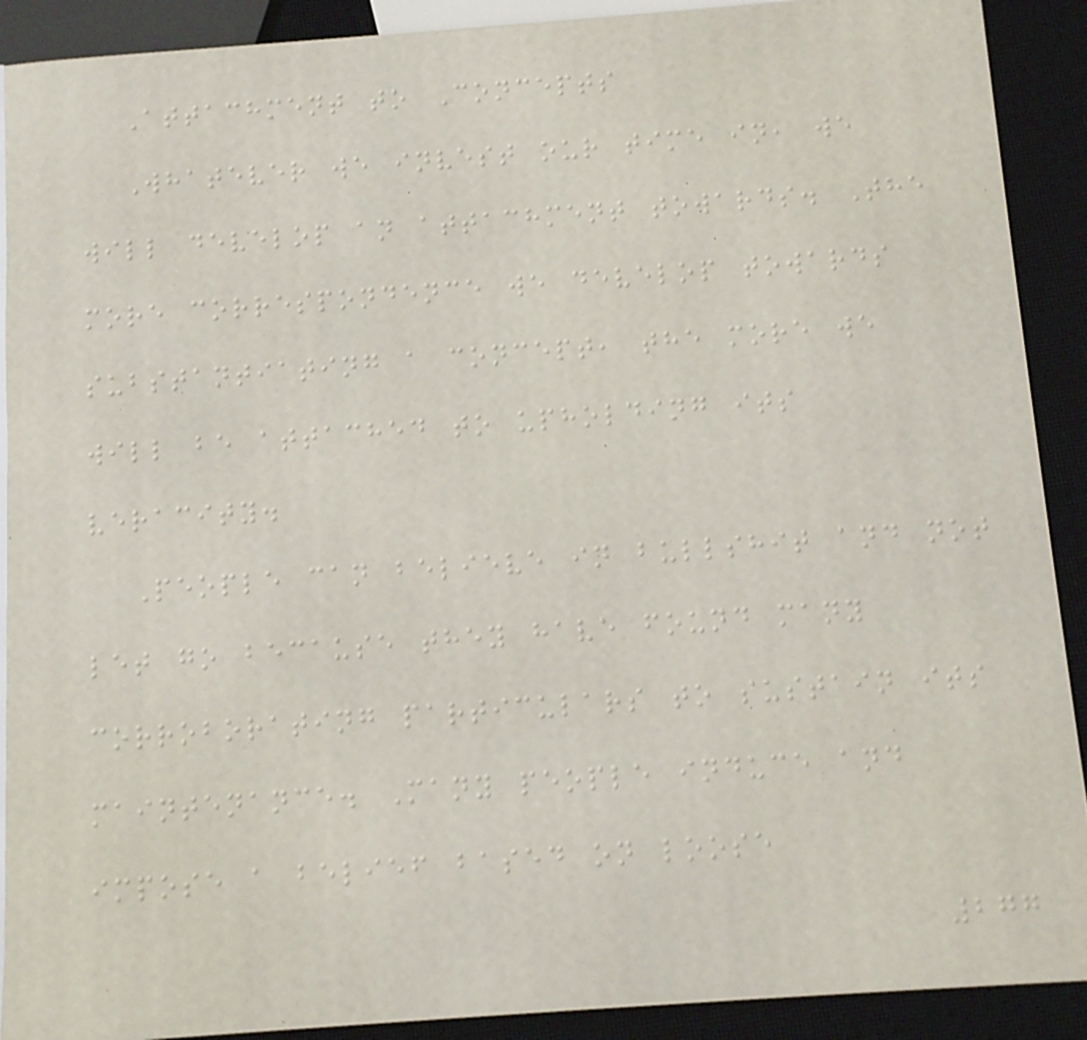Attachment to Concepts
Whatever we invest our time in, we
will develop an attachment towards. The
more correspondence we develop towards
substantiating a concept, the more we
will be attached to upholding its
veracity.
People can believe in bullshit and not
let go because they have found many
corroborating particulars to sustain its
maintenance. Many people induce and
impose a belief based on loose
277
